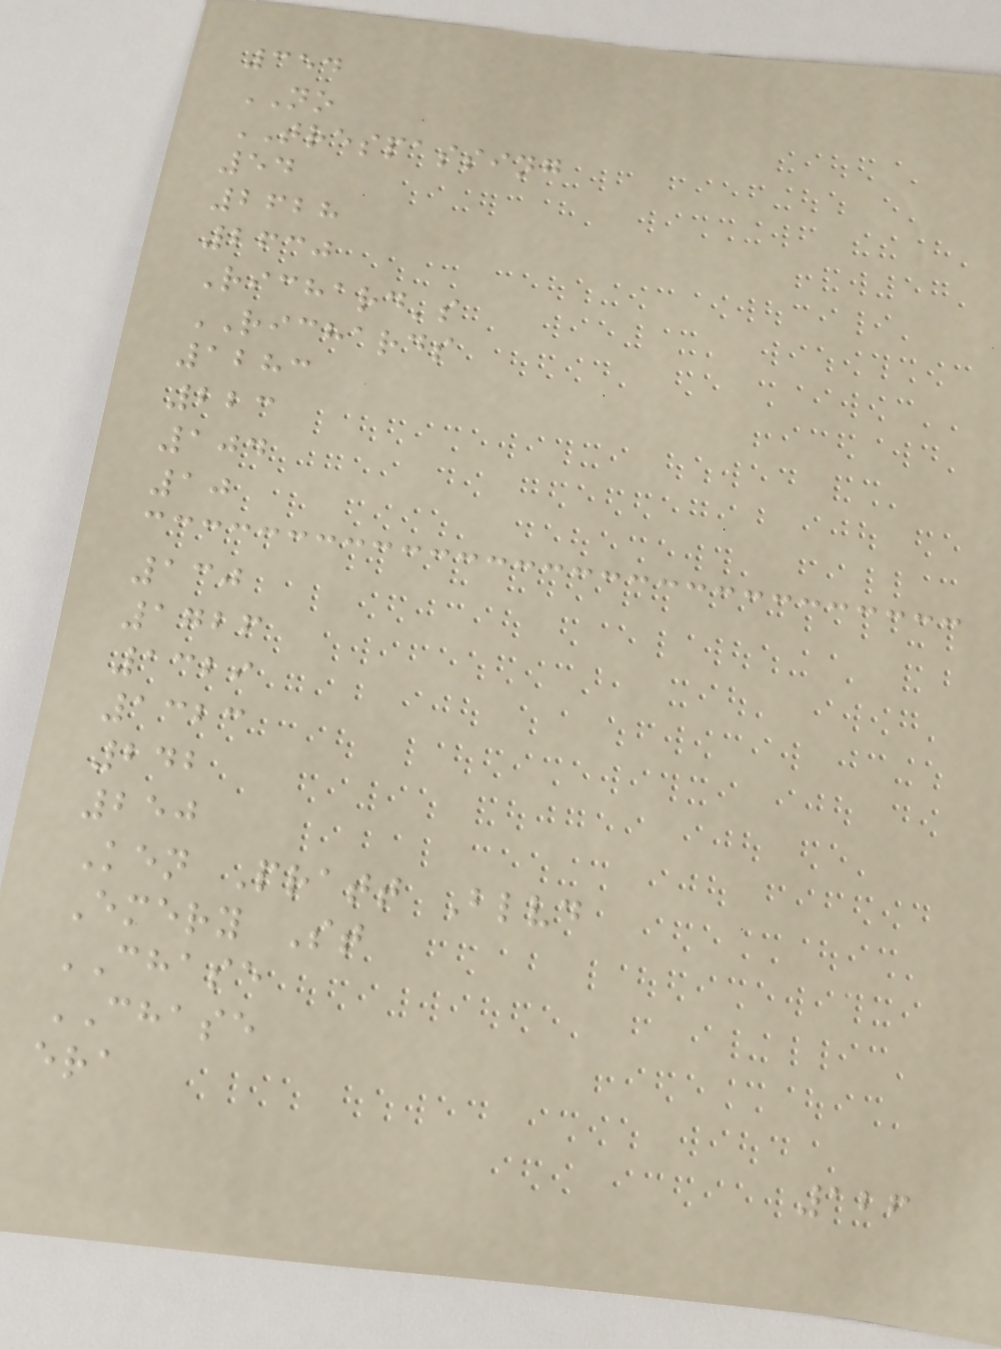354
NO
TRESPASSING
54
2628
2630
Richard's
RICHARDS
1283
223
104
10
130
1726
1329
1323
242
250
Ken Pratt Blvd
Emery St
CHASE
CHASE
era
126
